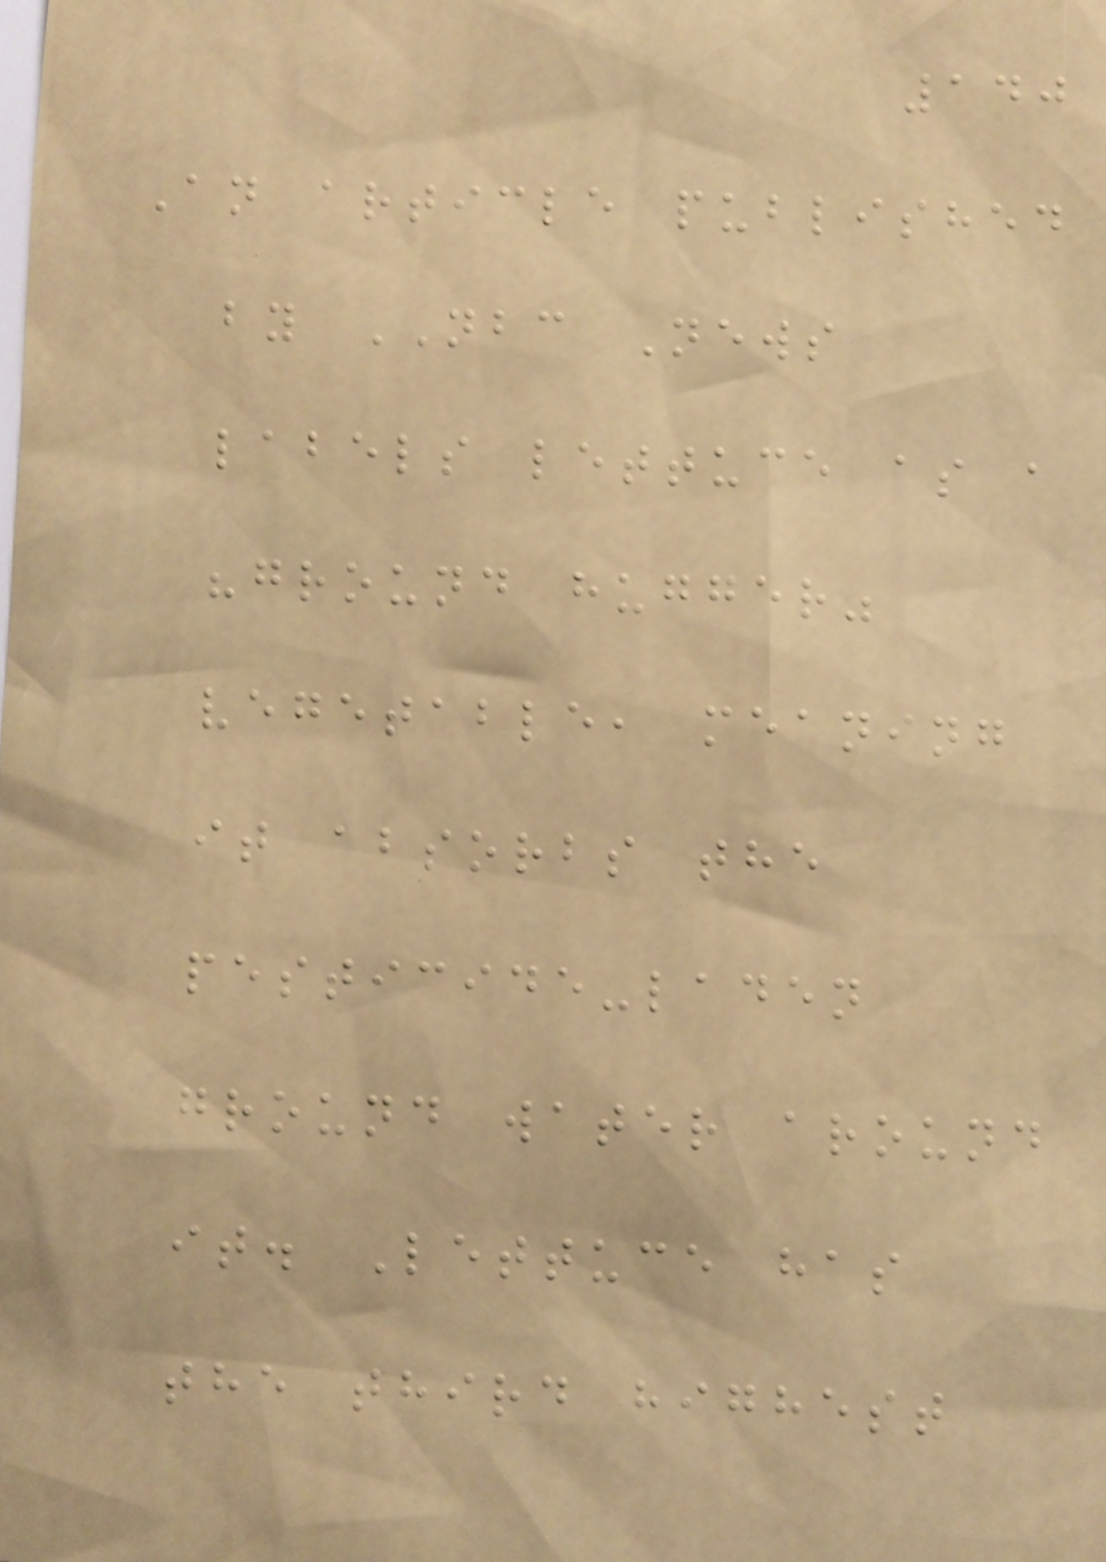140
An article published
by NBC News
labels lettuce as a
"ground hugger"
vegetable, meaning
it absorbs the
pesticide-laden
ground water around
it. Lettuce has
the third highest
